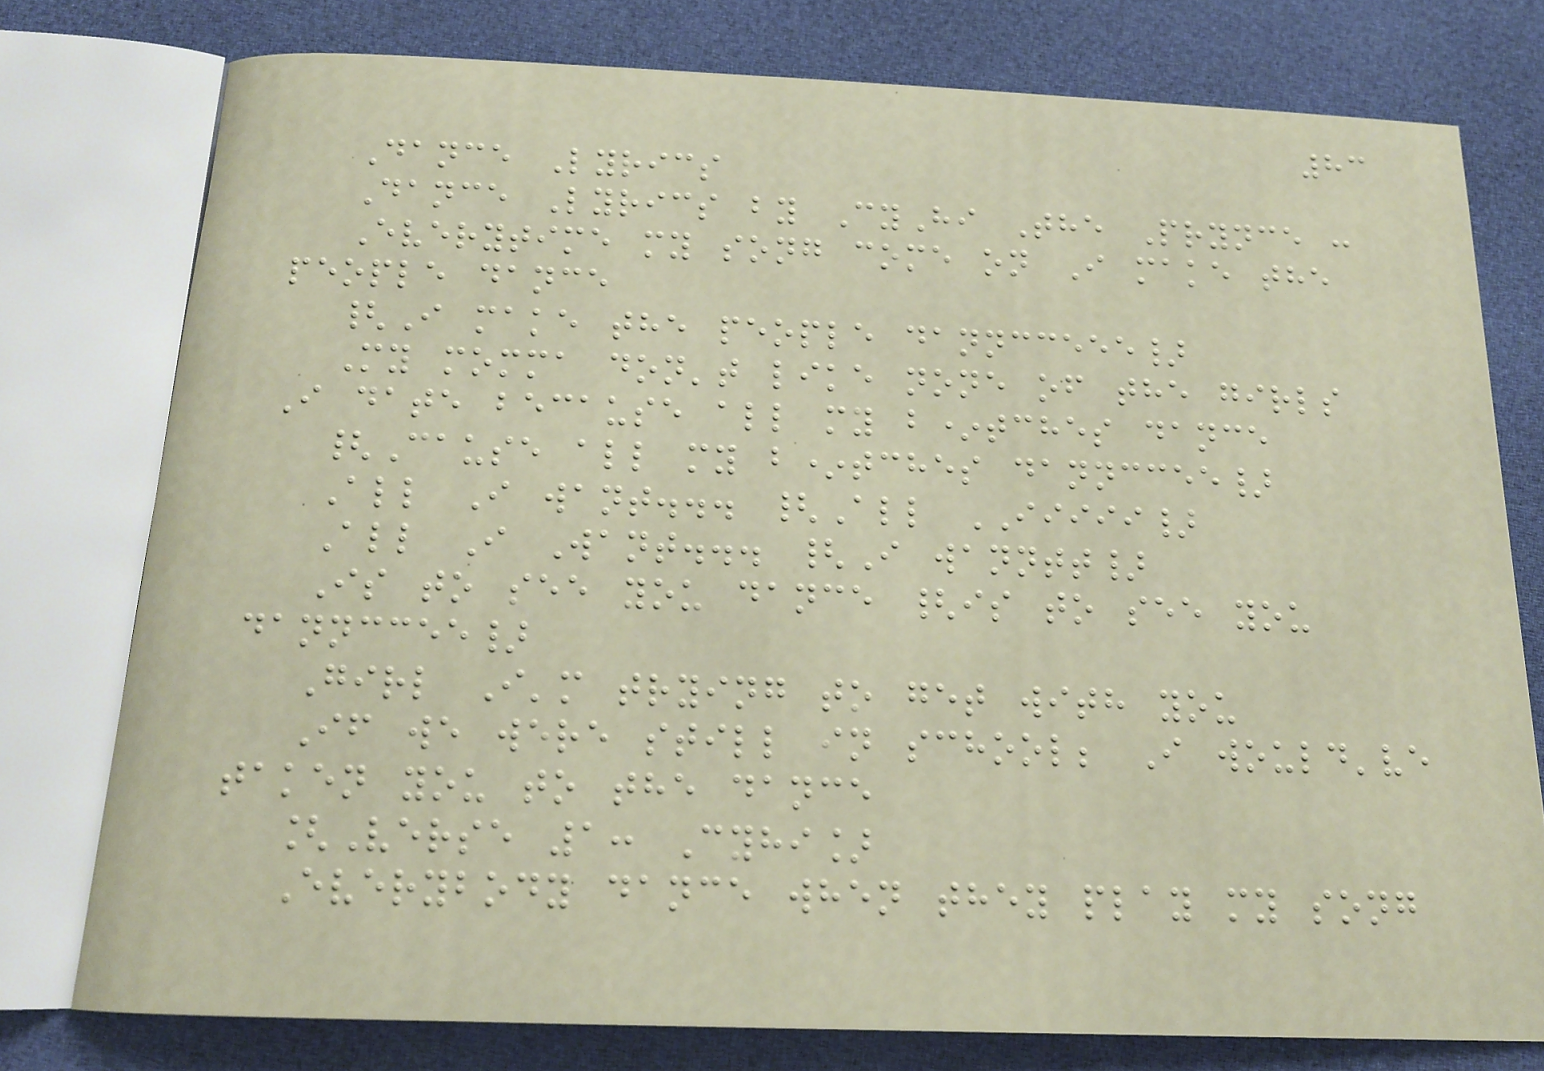83
Dance Lyrics
Dance Lyrics by CyHi The Prynce :
Everytime my song come on I make the
people dance
{I make the people danncceee}
My momma don't like none of the girls
I date because all my b*tches dance
{Cause all my b*tches dannccee}
All I want... {All IIIII}
All I Want... {I wanntt}
Is to see you dance {is to see you
dannccee}
Girl I'm trying to get with you
If we were still in school; I would've
taken you to the dance
[Verse 1: Cyhi]
Everybody dance when they play my song
